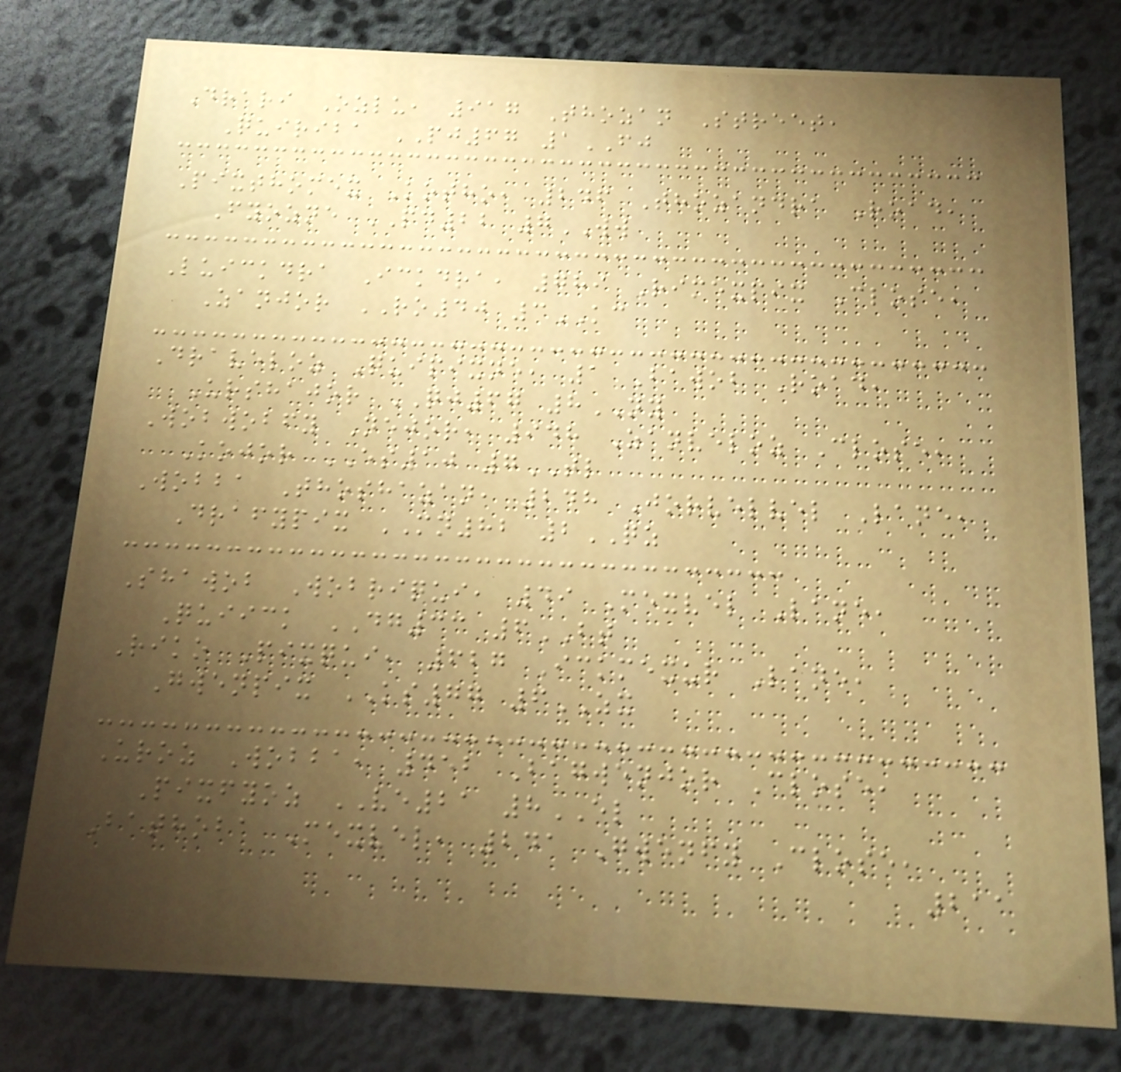Drari Ozlu, 917 Thozan Street,
Quiriba PJ67 1FJ
Pixthomex Kotho, 246 Thozandra Road,
Fyozne PD22 7WW
Luickdra Ickdra, 789 Rimexpix Close,
Zanjor RO40 3KC
Draveloz Quipixne, 1 Bawob Road,
Urshajor QJ67 8NY
Wobwobfy Nejor, 948 Zanveloz Close,
Kojor ES10 7TL
Wobba Thoshazan, 248 Jorvelvel Lane,
Drafypix MN82 2QZ
Shawob Wobriqui, 49 Mexvel Lane,
Quiick DG33 6BT
Riko Pixqui, 627 Ickmexur Lane,
Gwenpix KS77 6ZX
Uroz Wobba, 452 Bagwenjor Close,
Pixfyoz VE21 8EL
Bathoba Mexvel, 241 Gwenfy Close,
211
